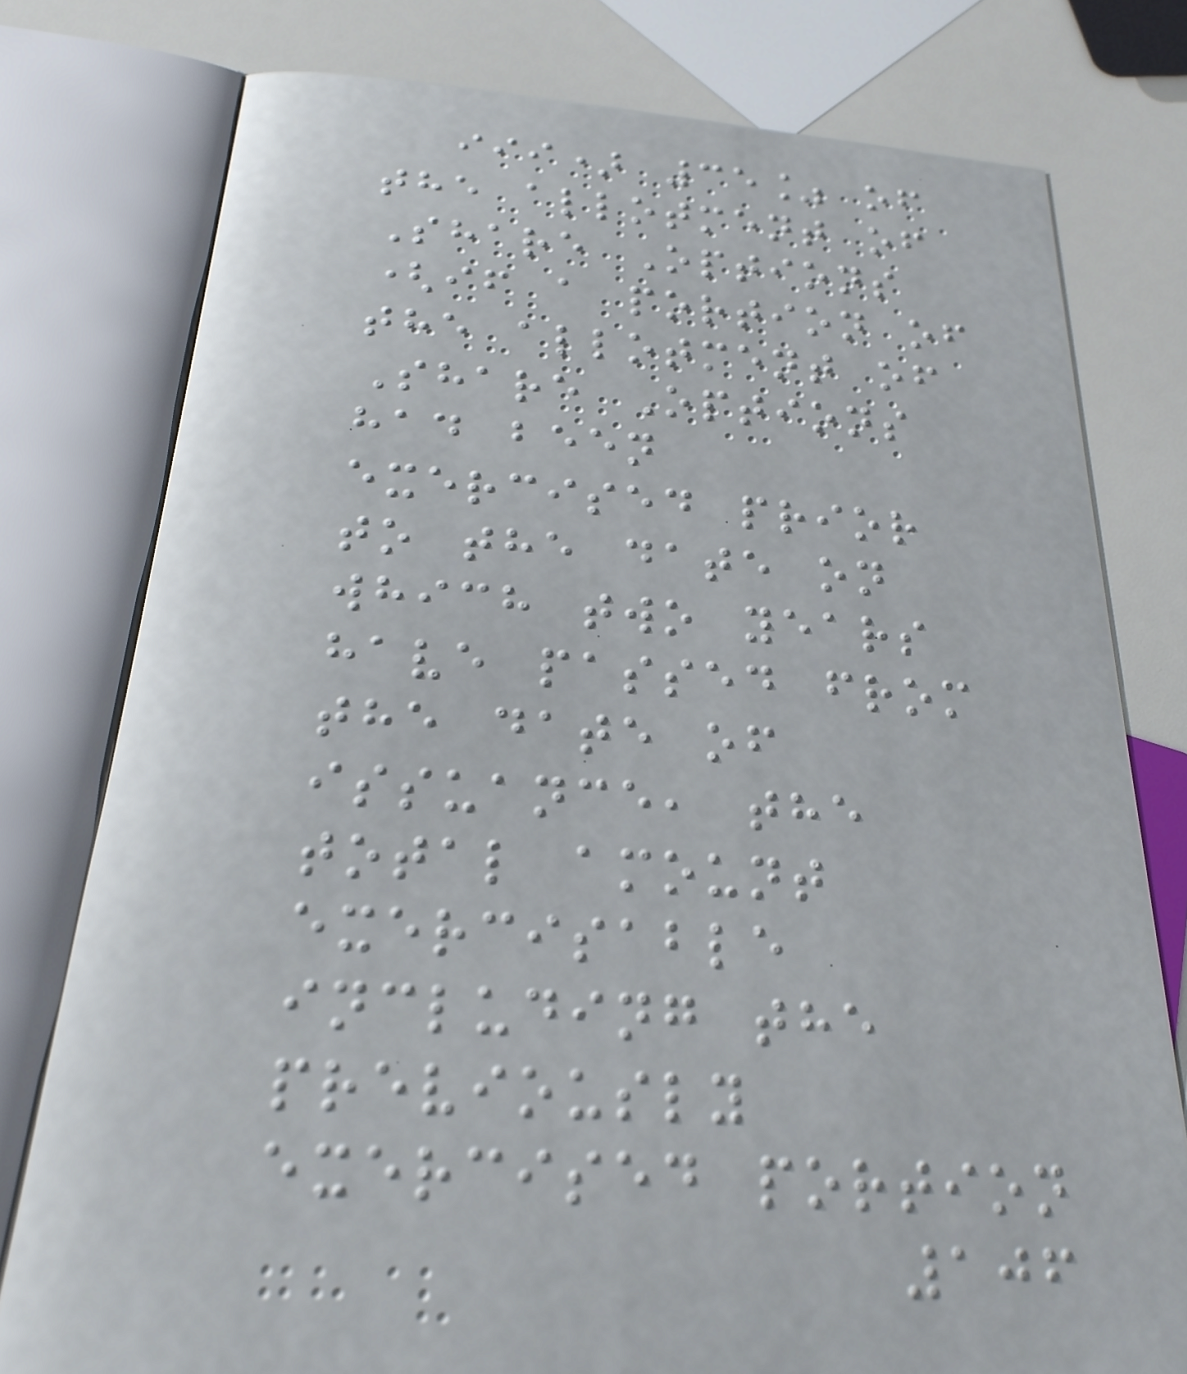iii) 35% of
the allotment of
Share Options
(if a portion of
the allotment of
Share Options
had been
exercised prior
to the date on
which two years
have passed from
the date of
issuance, the
total amount
exercisable
including the
previously
exercised portion
106
